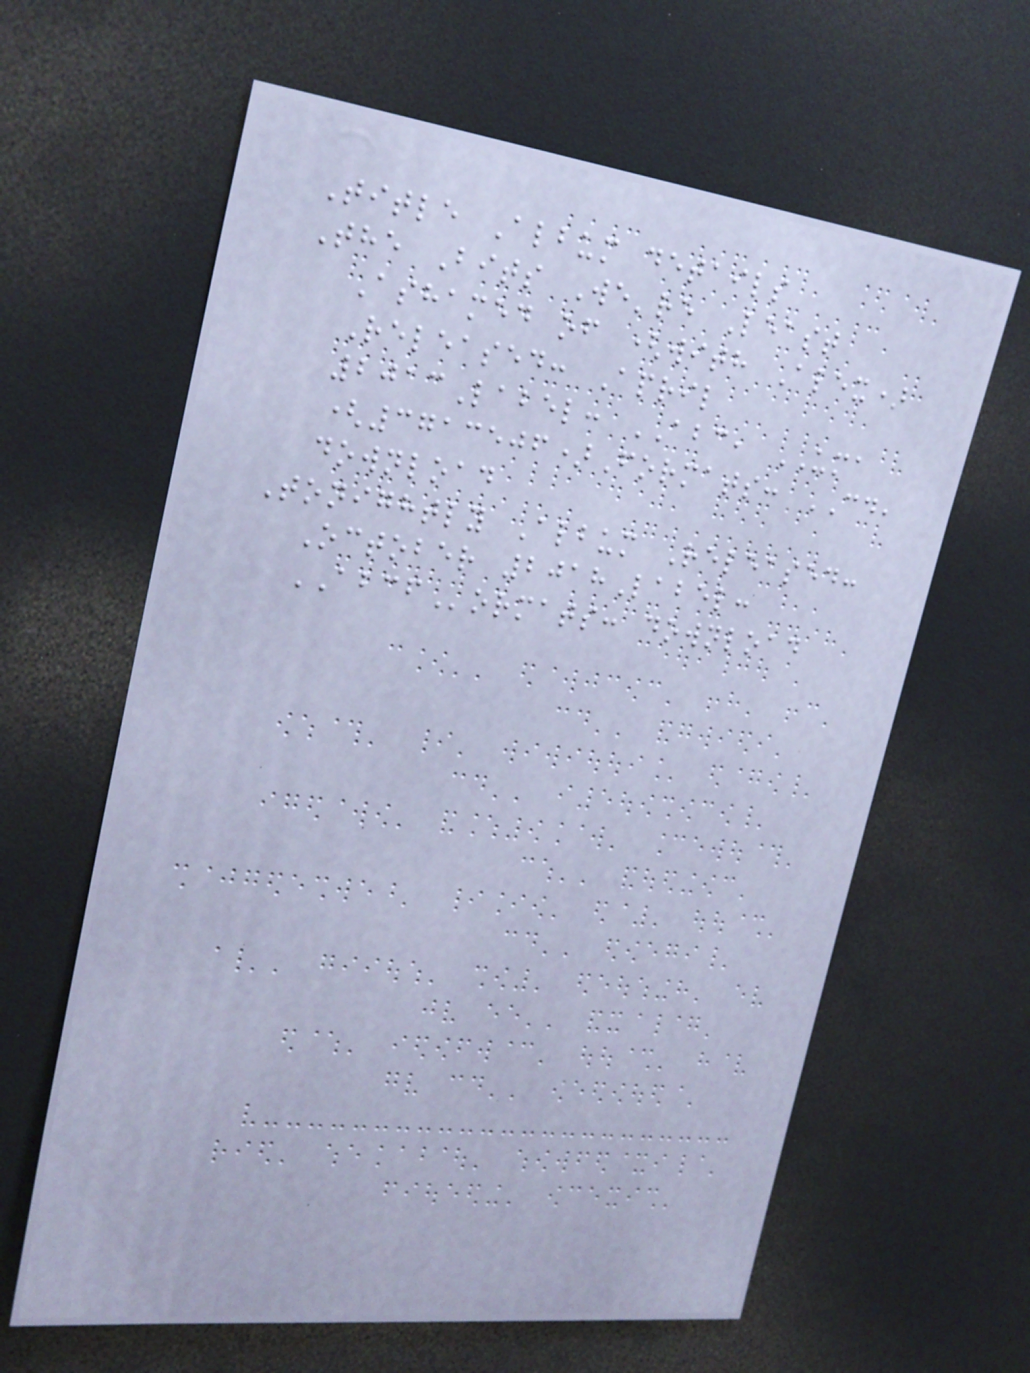Title Album details
The Bits We're Least
Ashamed of (with Alex)
Released: April
2013Label: ABC, UMA
(3713506)Formats: CD,
download
Tonightly Album Released:
October 2018Label:
ABCFormats: download
